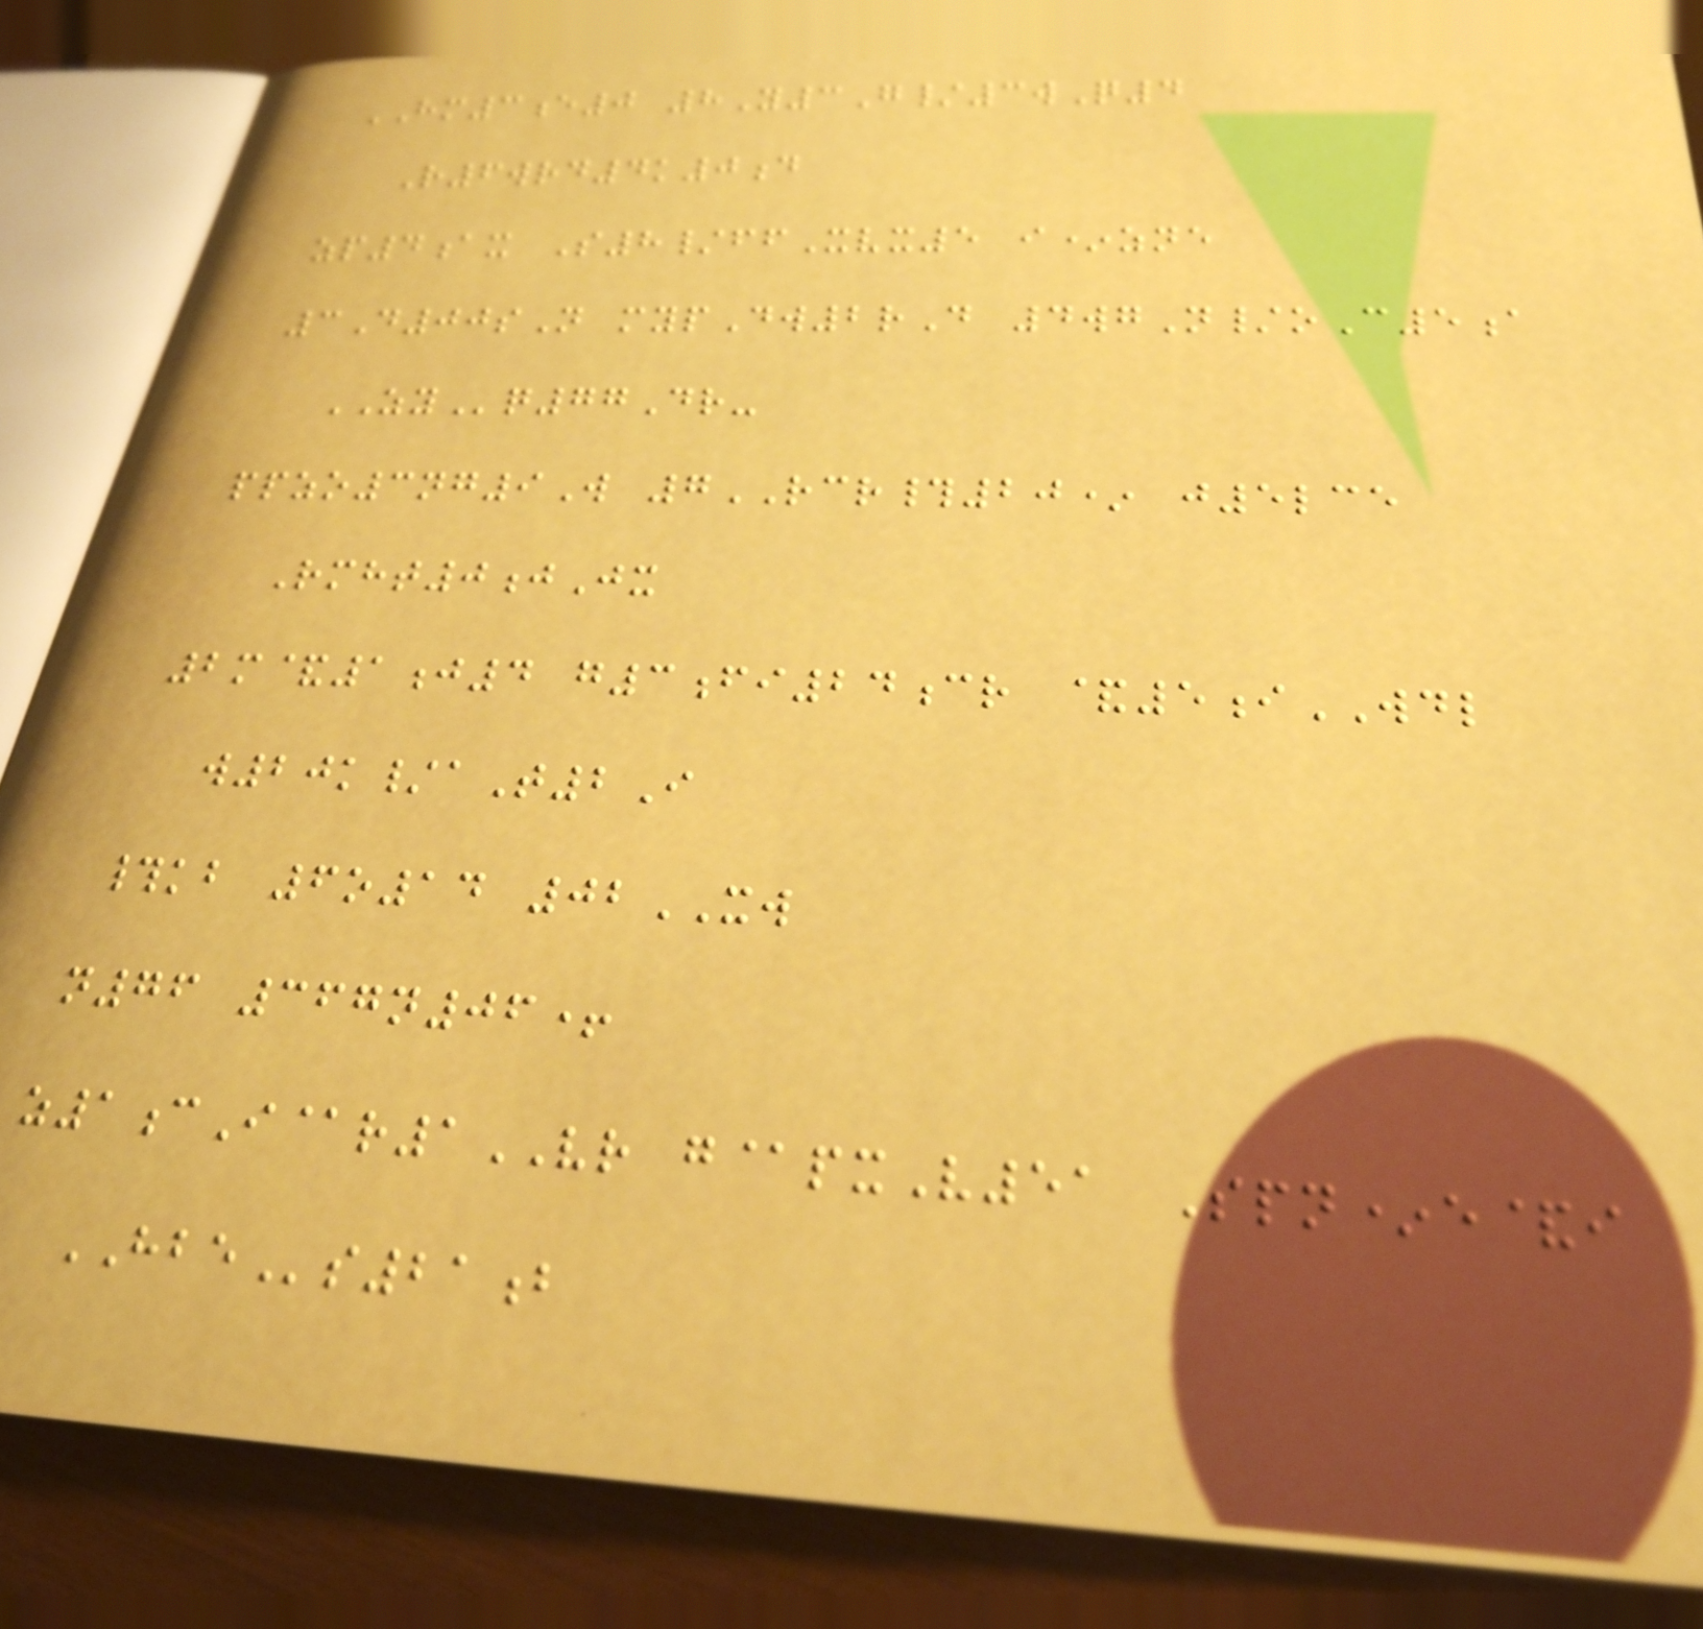HM3e0 8Y3G/3wQ4
R6wrd4k0d
zp4ax S8/ffXvx5 i*zne
3D00sN mypDw2rD 4wgN/oC5a
ZYq77Dr-
ppzo3ng9W 7RCR#20* j5lce
Rmht0jJx
2m&1j4 g3fi24cr &5iWDL
w20k/aT2I
#kb 6o14 02XW
n76 367n06+
z1cI@r1VR g@pxV51 Spn*e&i
HBEs21b
